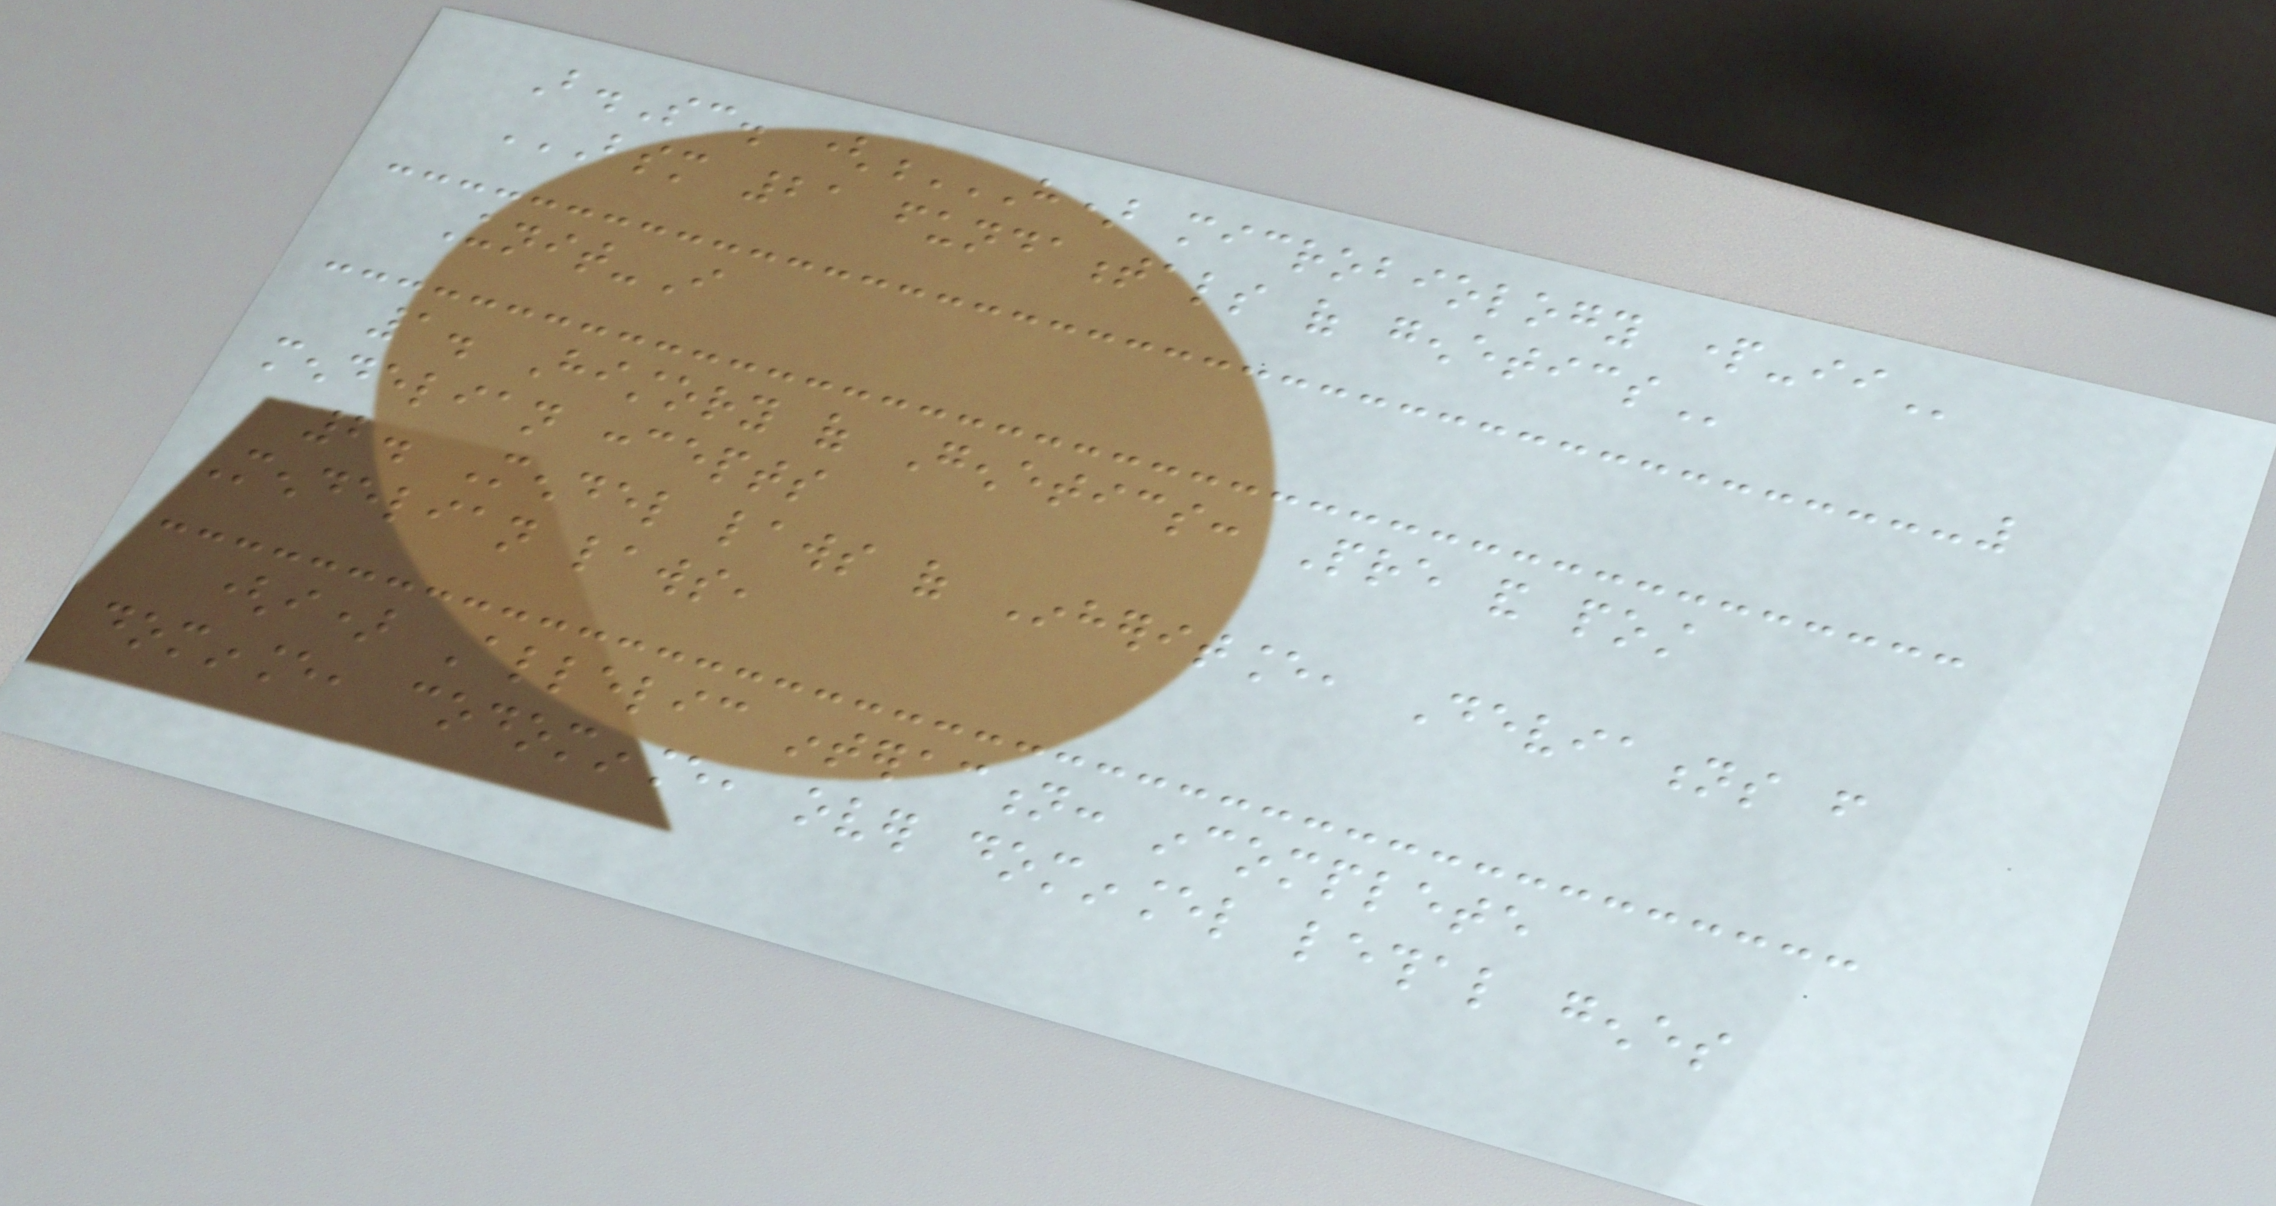B.Sc. (H) MICROBIOLOGY PART-II
BSM 21 FUNDAMENTALS OF GENETICS
Unit-I
1. History of Genetics: Pre and post
mendelian concepts
2. Mendel laws of Inheritance, Deviations from
Mendelian laws,
(i) Allelic interaction: incomplete
dominance, codominance, over dominancel lethal genes
